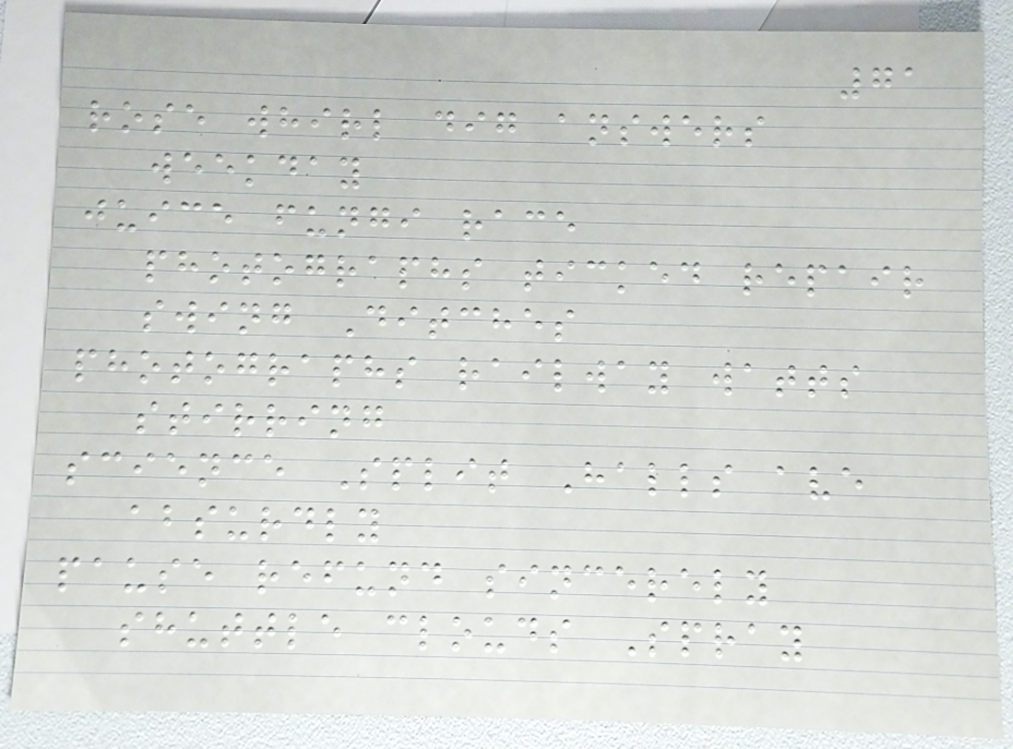71
rose whirl dig answers
weekday
juice fungi race
photographs ticked repair
swing Ditches
photographs railway watts
stirring
science Split Halls ave
absurdly
pause refund sincerely
shuttle clouds Spray
